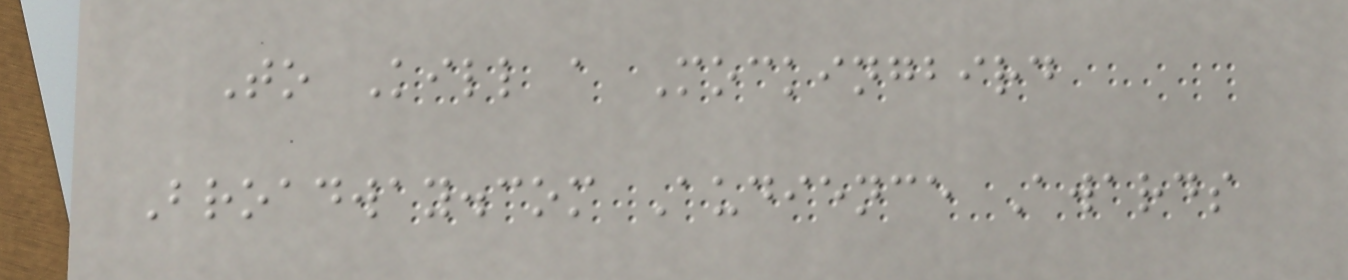To Kill a Mockingbird
Broadway.com Audience Awards
